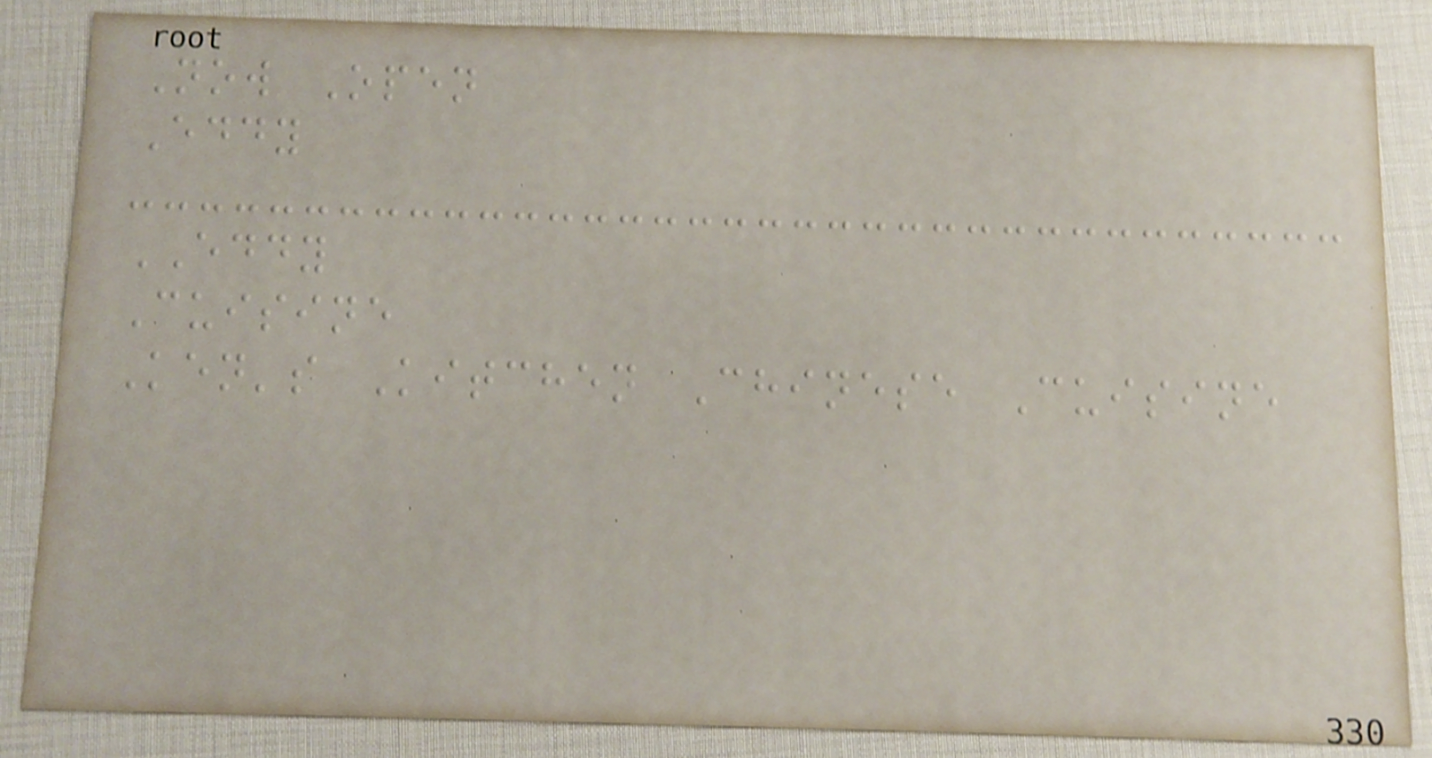Now Open
Eddy
EDDY
Cuisine
Ken's Kitchen Chinese Cuisine
